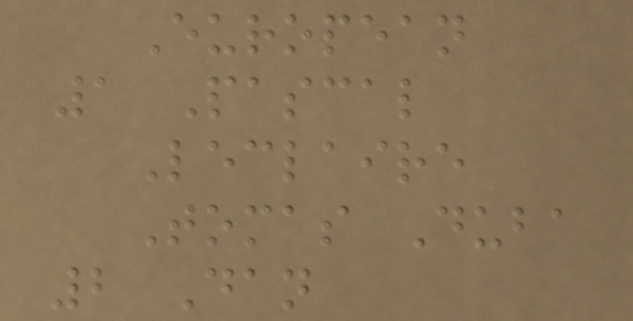European
1 Pascal
Leclaire
Tomas Duba
2 Dan
